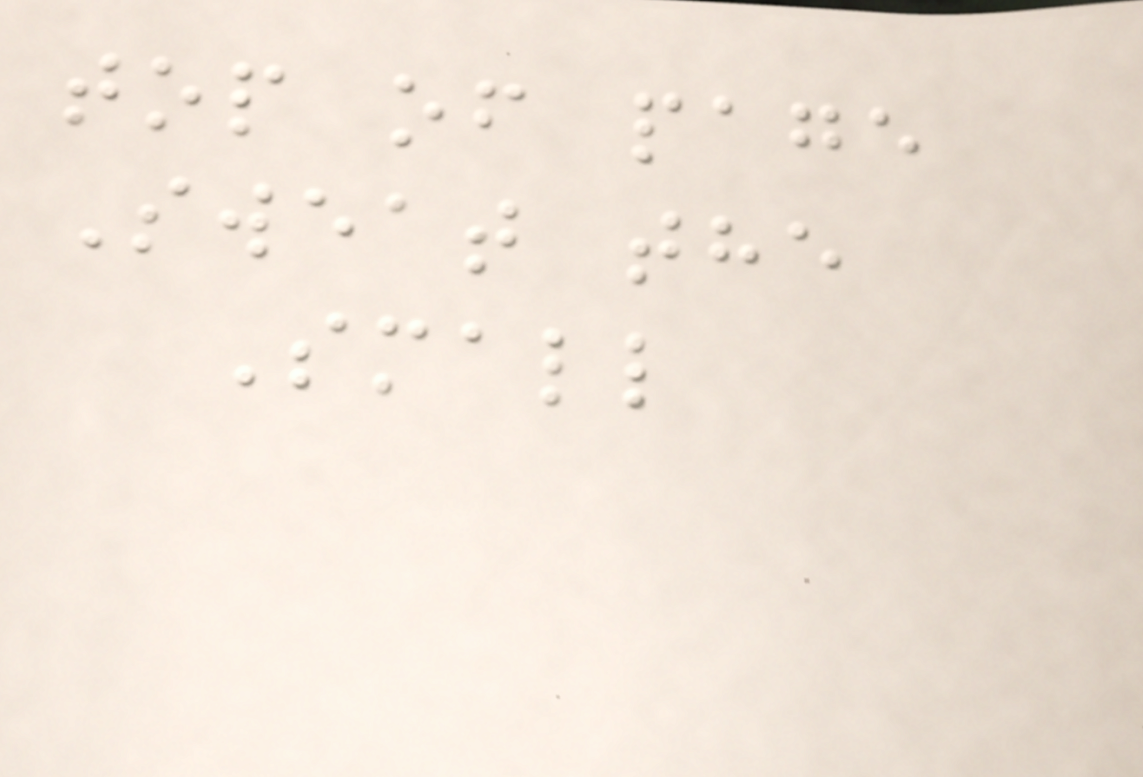top of page
Sweat the
Small
